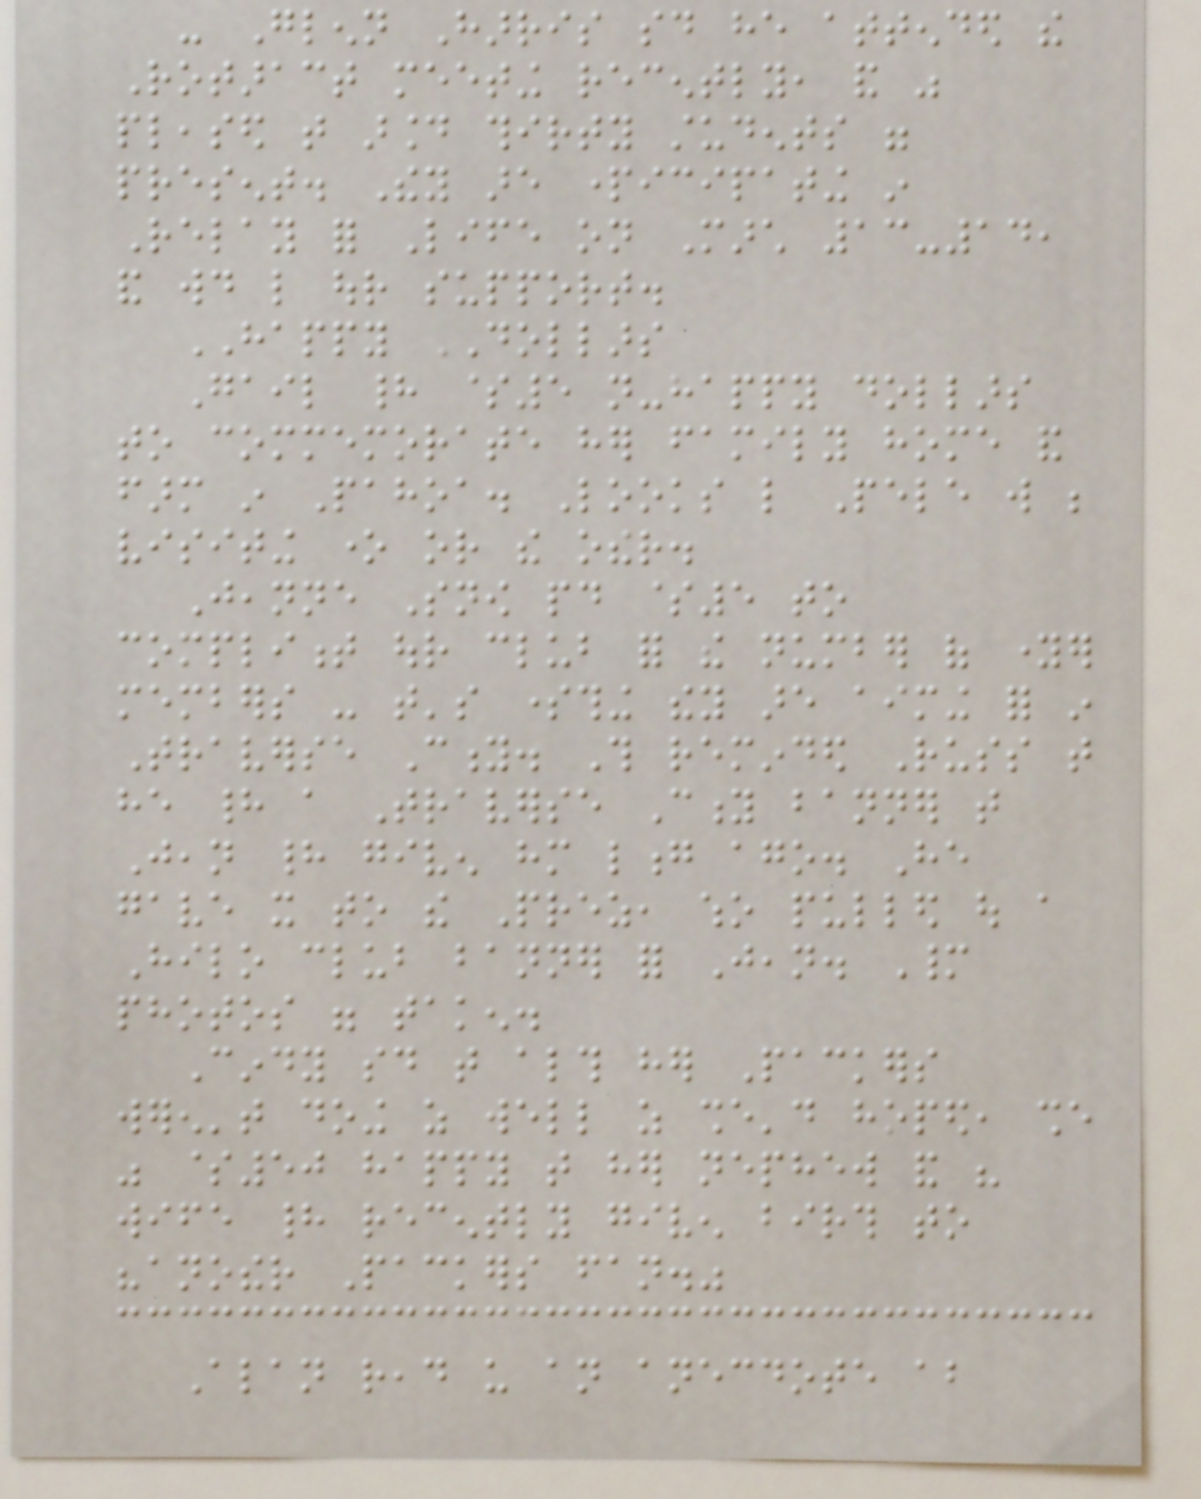- Glenn Harris said he attended the
Rotaract meeting recently, and was
pleased that around thirty students were
present. They are participating in
Relay for Life on March 13-14,
and would like our support.
HAPPY DOLLARS
Gail had $5 not-happy dollars
to commemorate her family home and
farm in Pahoa. Looks like Pele will be
visiting one or the other.
Jeanne Snow paid $5 to
compliment our club for the number of younger
members - that's something they are aiming for in
Traverse City. This reminded Russ that
he had a Traverse City banner that
Jean had given him long ago. He
gave it to the Prez, who pulled out a
Hilo club banner for Jean. Many
photos were taken.
Cindy said that although her Packers
weren't doing as well as she'd hoped, she
was $50 happy that her nephew and his
wife had recently given birth to
"another Packers fan."
Alan read us an anecdote about
